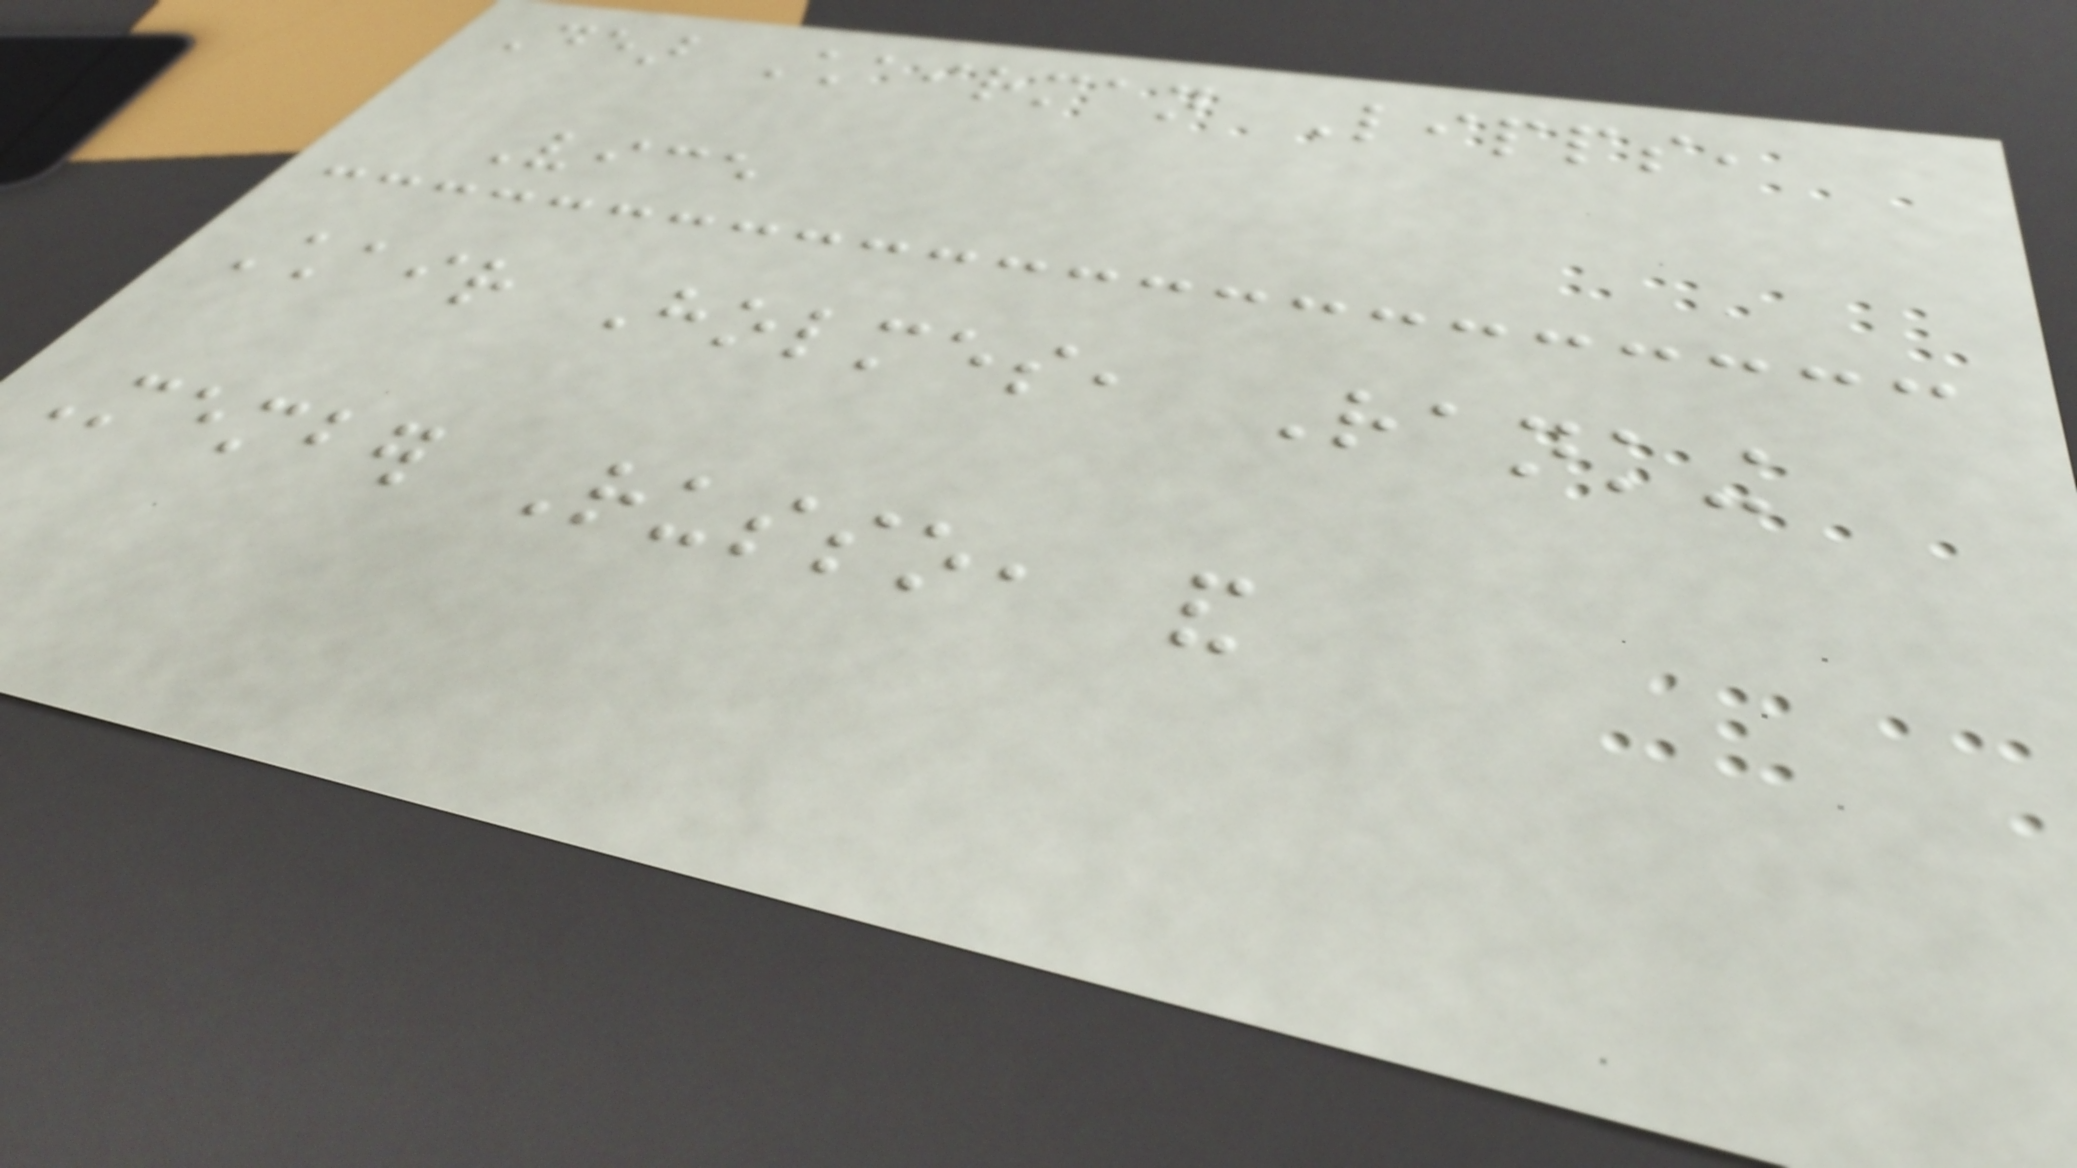Dear Chairman Lipps,
Vice
Chair Holmes, Ranking
Member Russo, and
